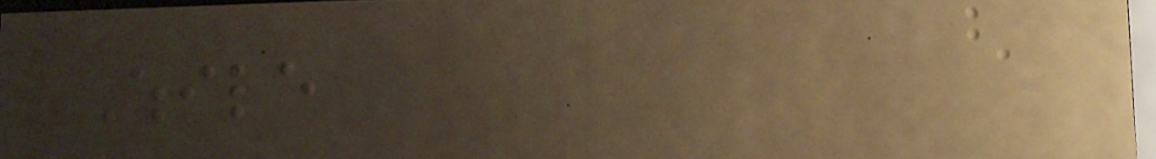While
